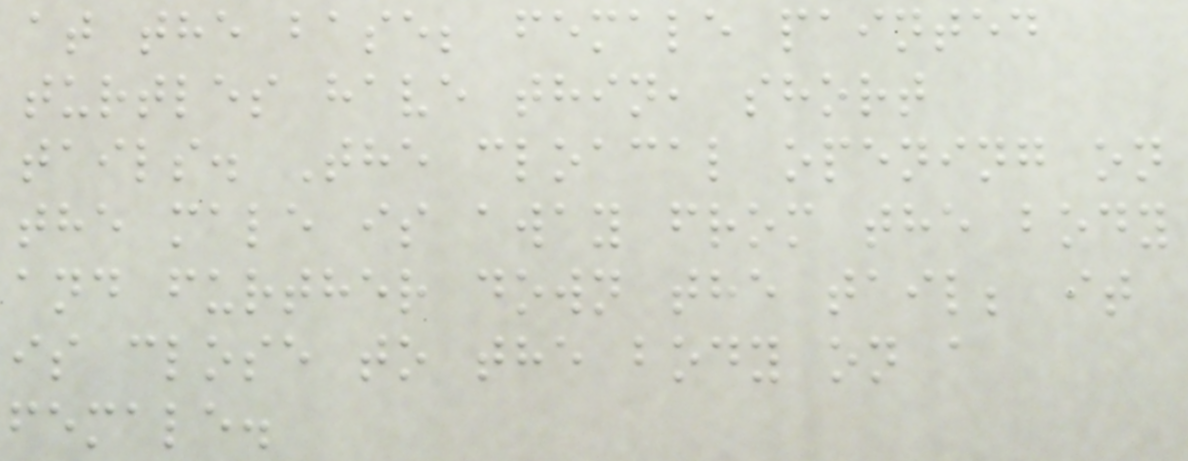at the base; female painted
turtles have thin, short
tails. The cloacal opening on
the male is away from the body
and further down the tail; it
is close to the body on a
female.
